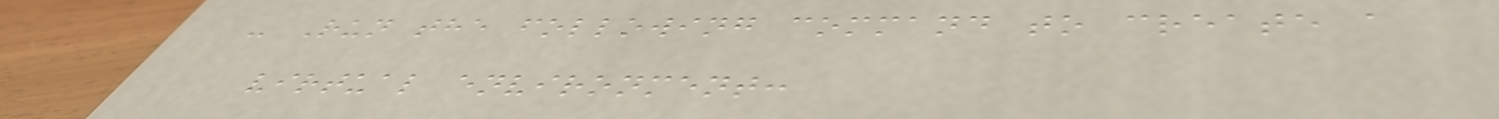- Run the following command to create a
virtual environment:
